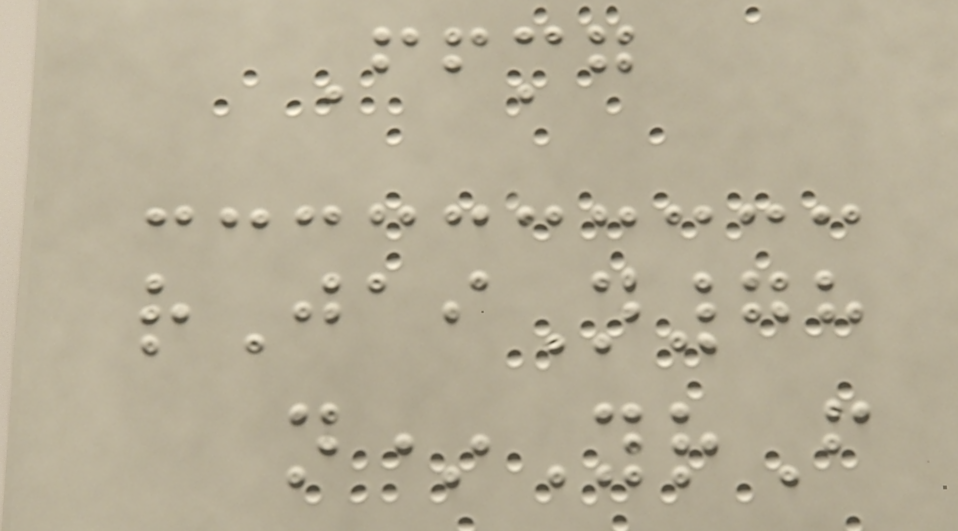Ffmg
rJaiN78
n*YrF
